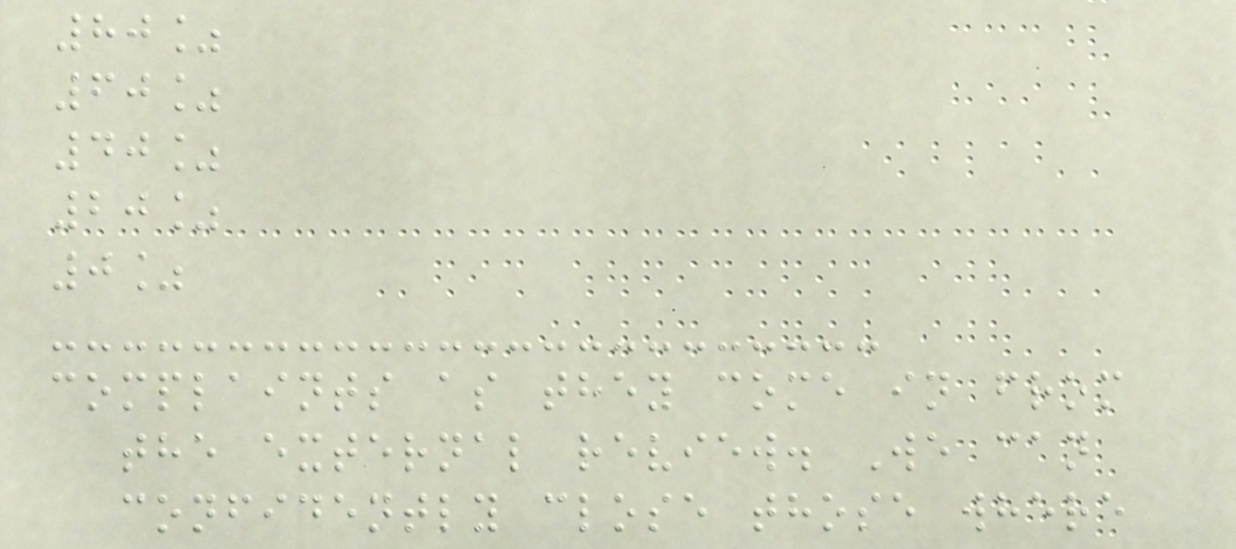80%
60%
40%
20%
0%
complaints as they come in from
the external review. We can
confidently close those where
